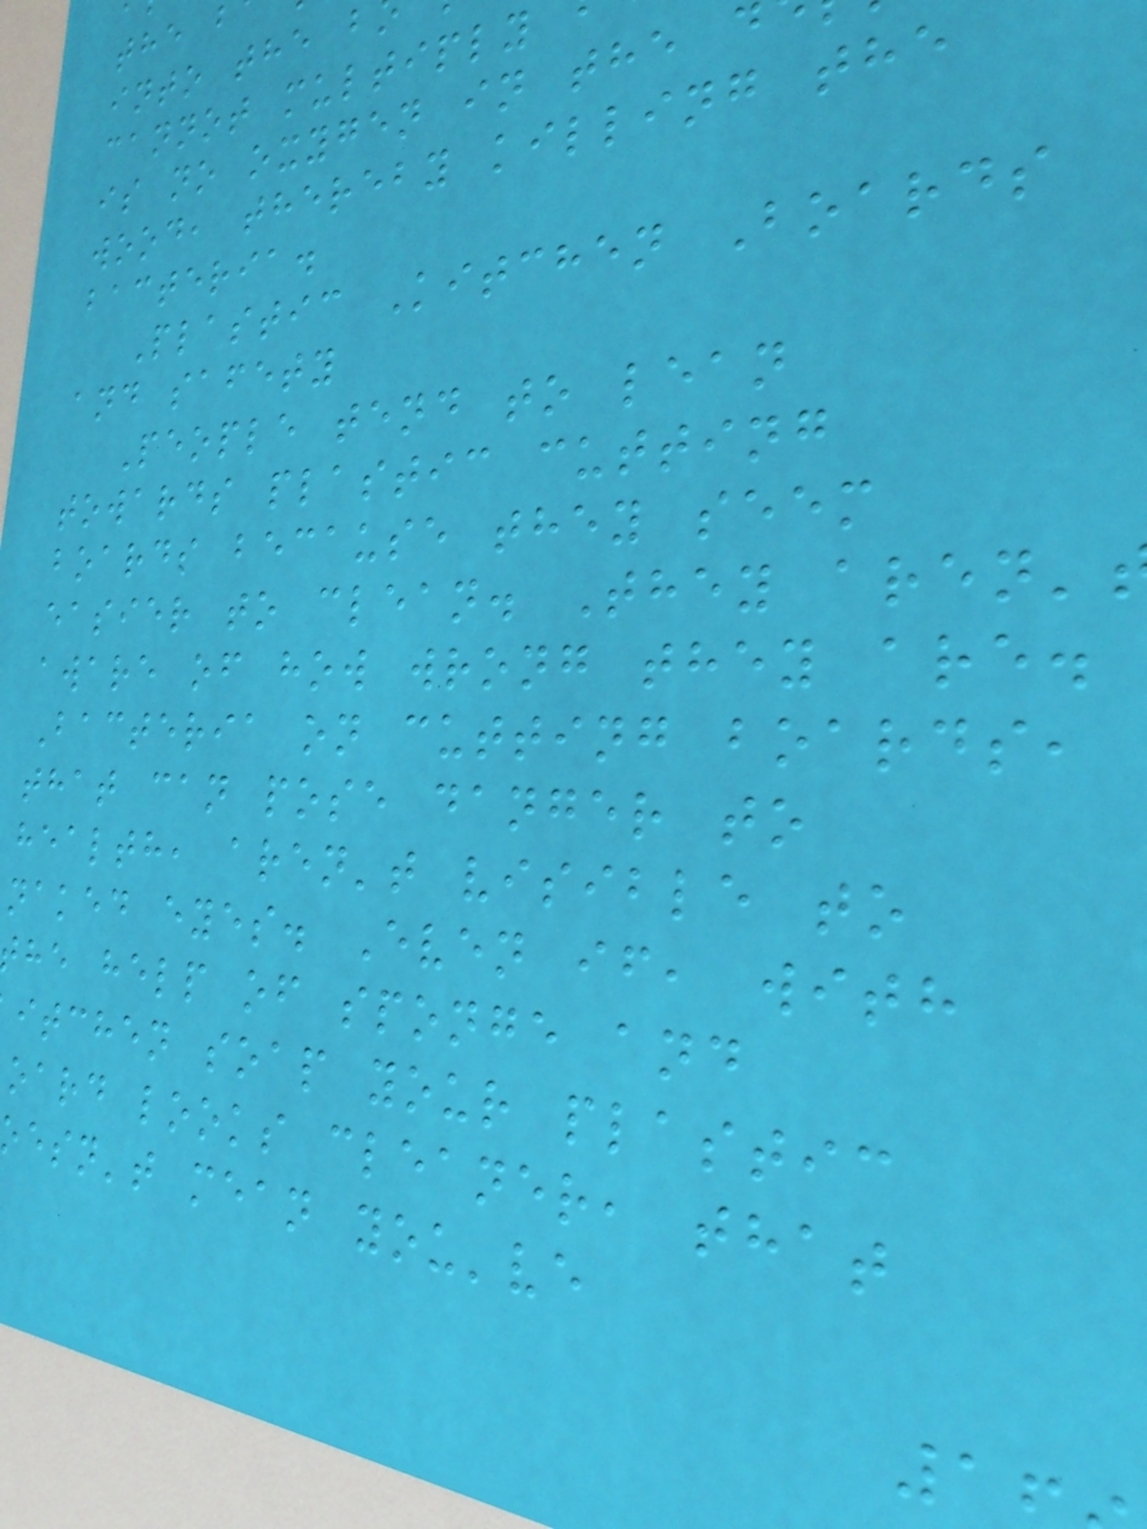into the b
cannot multiply
is no oxygen in the
wood, thereby killing the
bacteria.
Plastic Kitchen Boards
and safety
People tend to lean
towards plastic cutting
boards because they seem
easier to clean. They aren'
aware of how wrong they are.
Bacteria on cutting boards,
that can pose danger to
health, aren't visible to
naked eyes. Even if, with
he help of sponge and
itchen soap your plastic
oard looks cleaner, that
esn't mean you've
